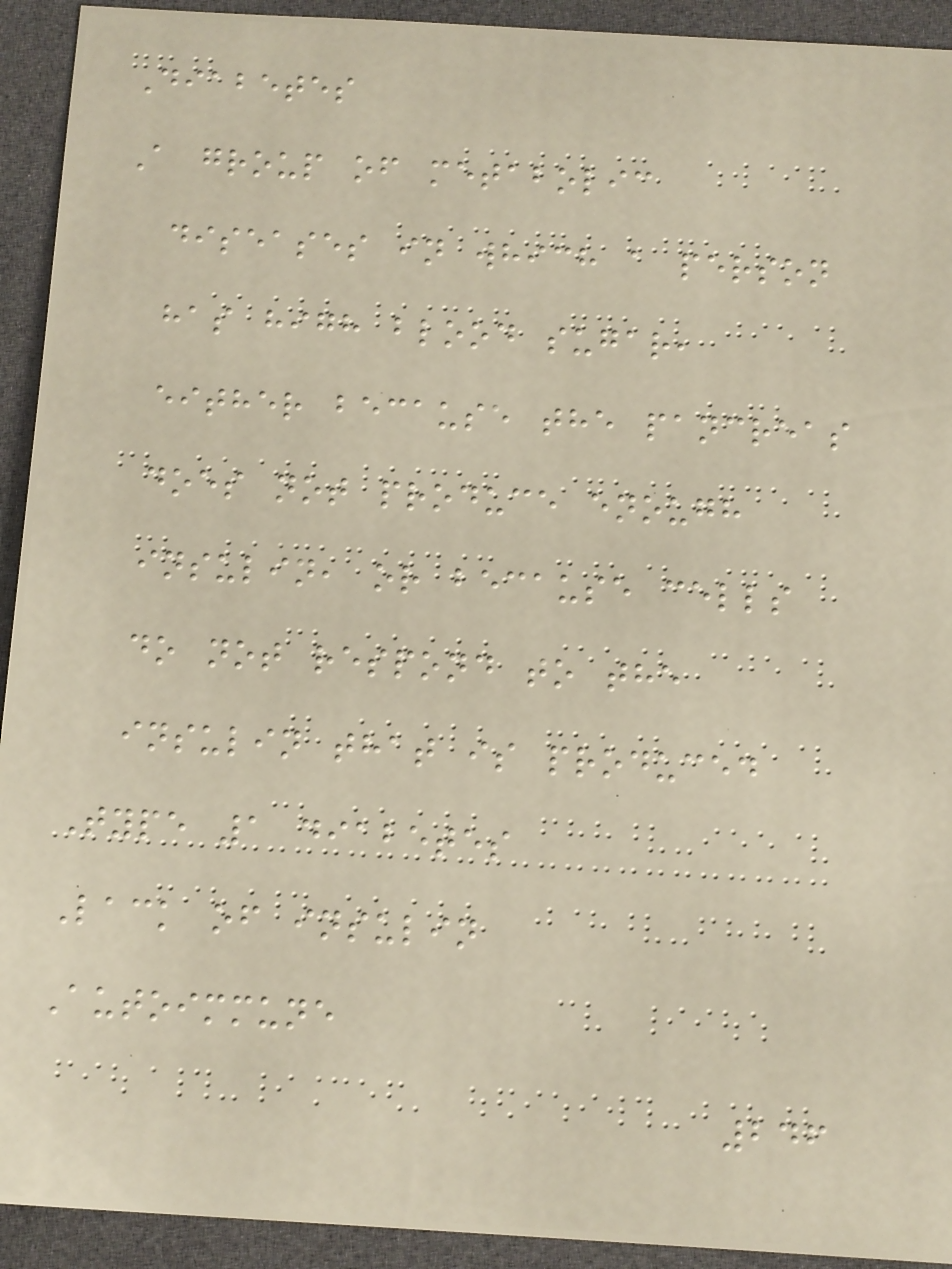Diabetes
A group of metabolic
diseases in which a person
has high blood sugar,
either because the pancreas
does not produce enough
insulin, or because cells
do not respond to the
insulin that is produced
Type 1 diabetes
Lack of insulin
Autoimmune
246
